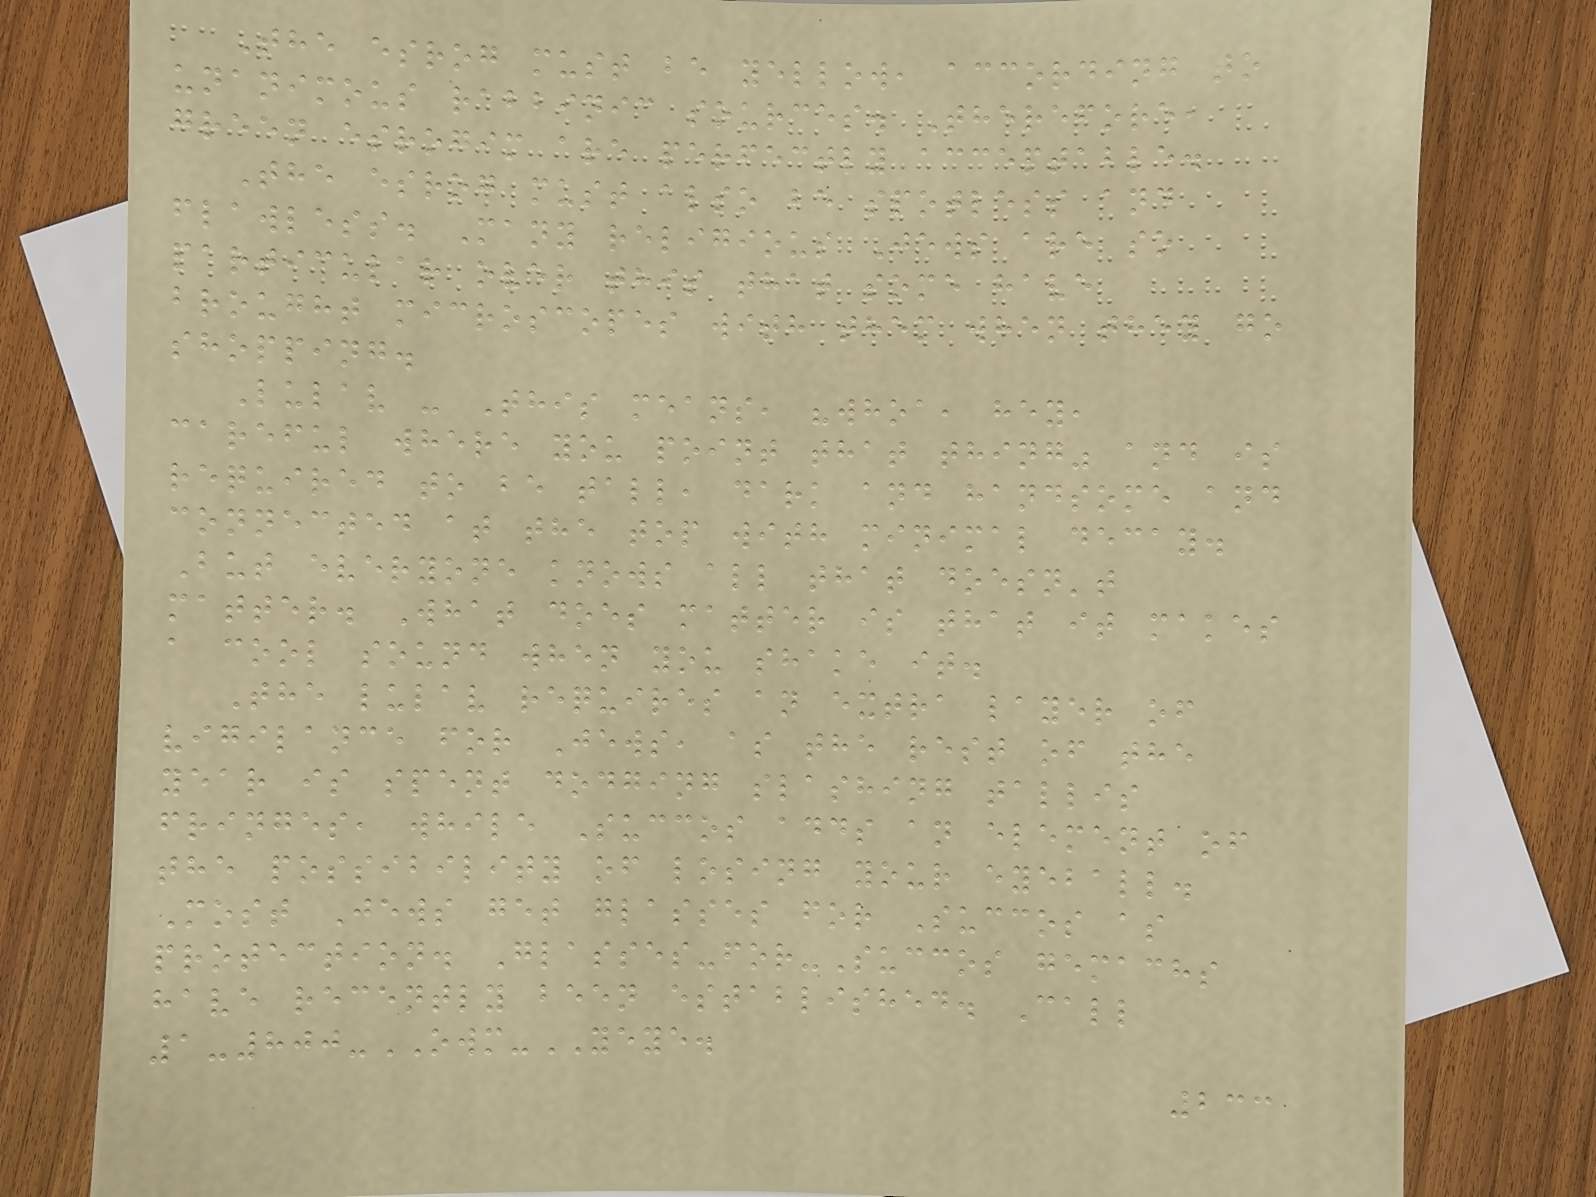The esrog must be yellow, according to
unanimous rabbinic sources. Therefore,
green esrogim are perfectly acceptable.
The esrog must also be spotless and
flawless. Many religious Jews are so
particular over this that some have
brought microscopes with them when they go
shopping.
Lulav - This means, "whoa, hey,
careful where you point that thing" and is
required to be tall, dark and handsome and
connected at the top with minimal decay.
But everyone knows all that doesn't
matter. What does matter is that it makes
a cool sound when you shake it.
The lulav requires an extra layer of
vigilance for Jews, as the rest of the
year is spent dodging slashing tallis
fringes, while Succos adds an element of
the possibility of losing your eyeball.
Most Jews get glasses for Succos as
protection. Glasses-for-Succos gemachs
have recently been established. Call
1-800-OWM-YEYE.
233
